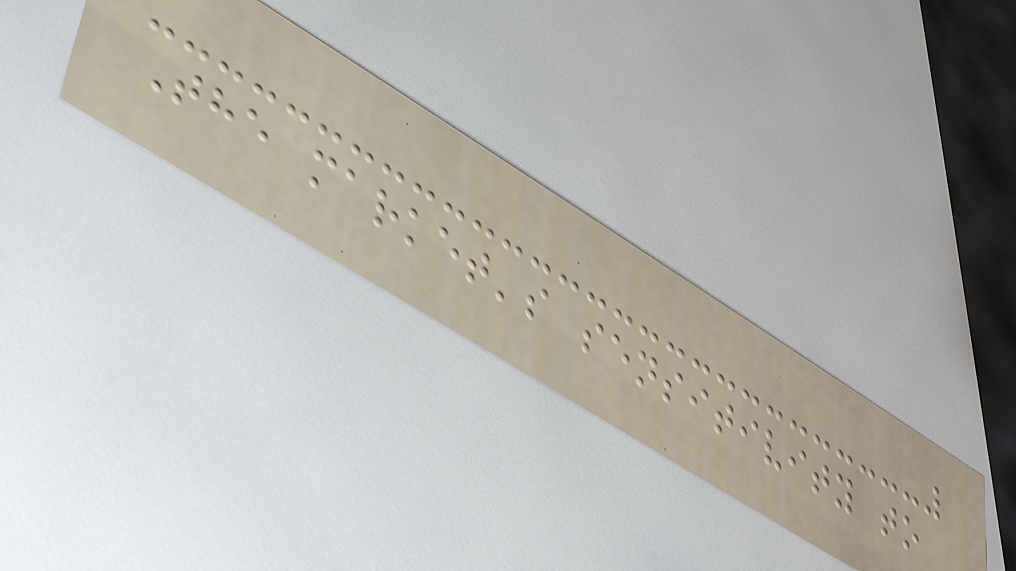The market's sensitivity to
